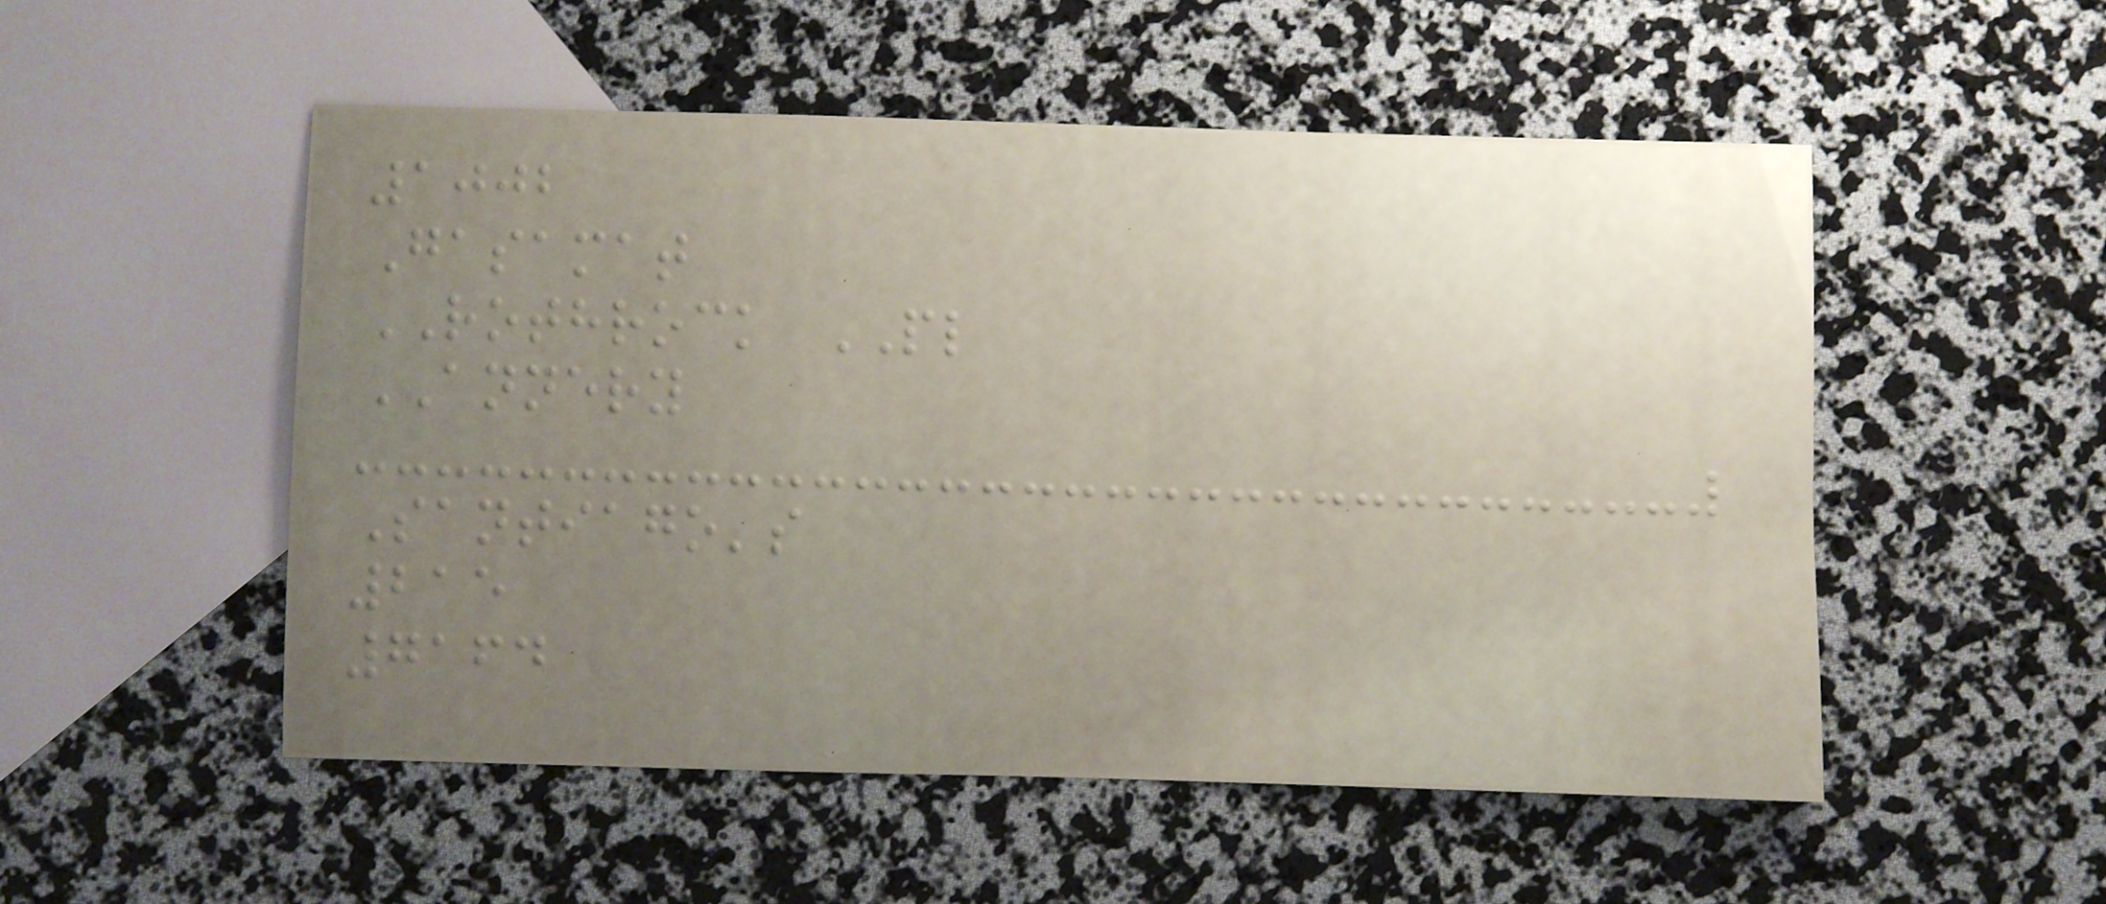1002
Gasamat
ROTHROCK PL
ANNERY
Santiago's
215
7164
